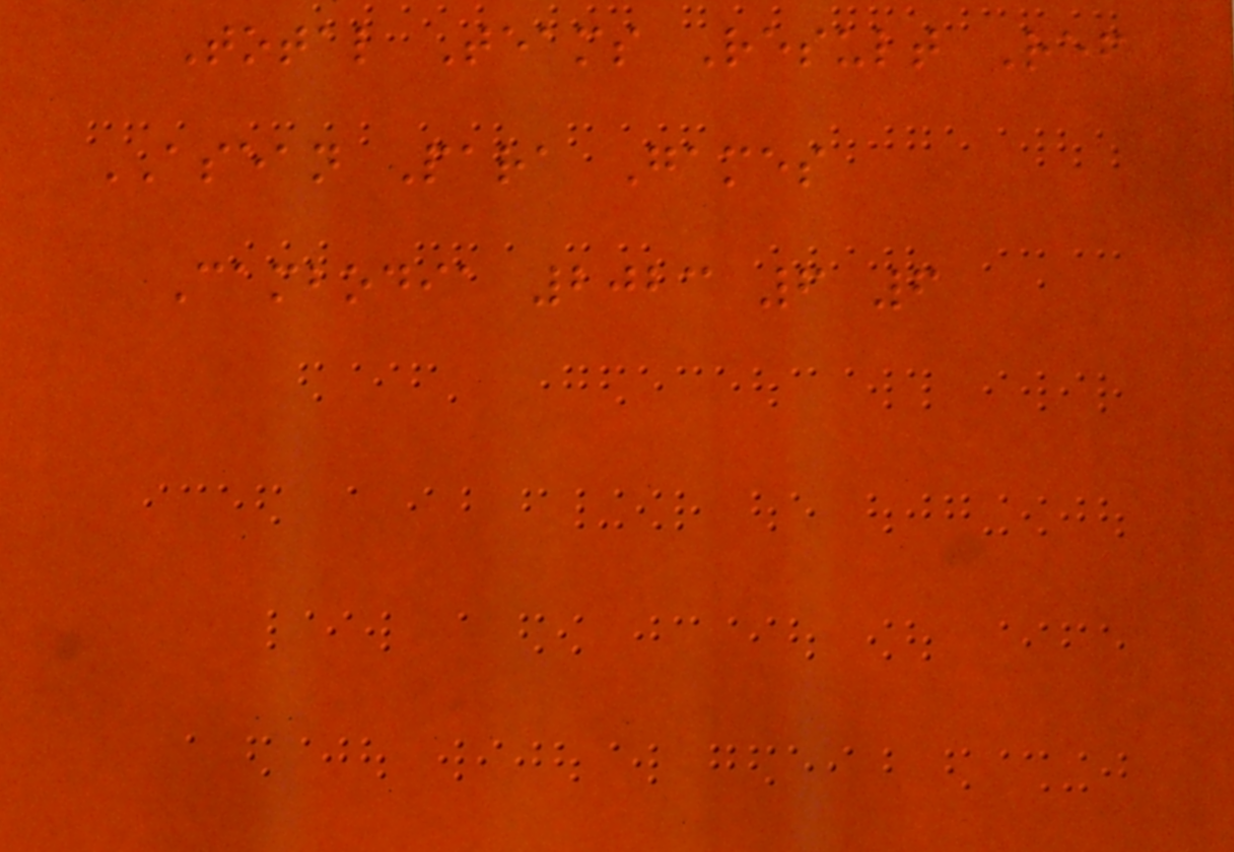Total Teams Result Ref
ASEAN Para Games
Cambodia 2023 6 6
